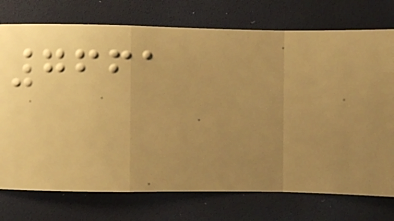7661
